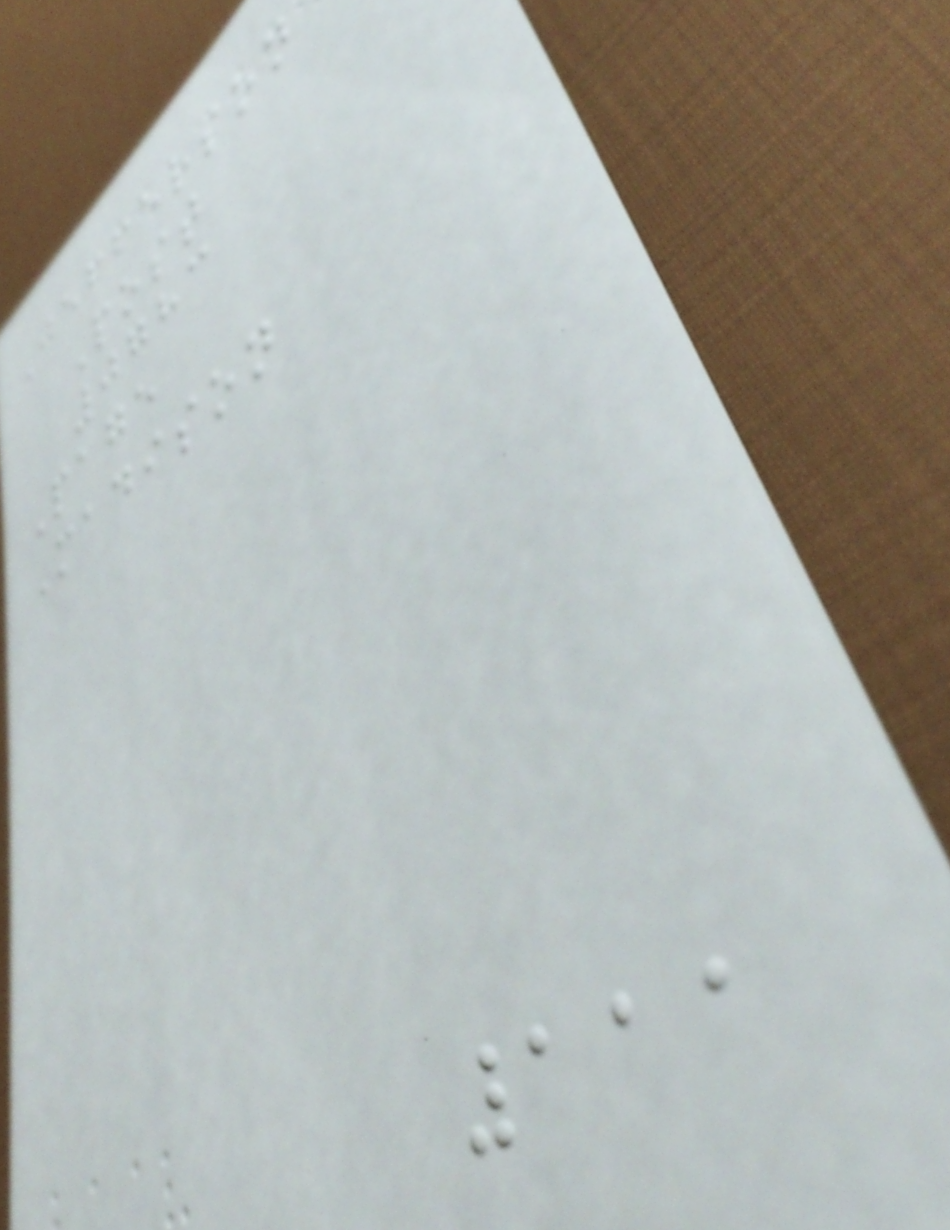Jefferson
Post
0783
Page
Madison
111
